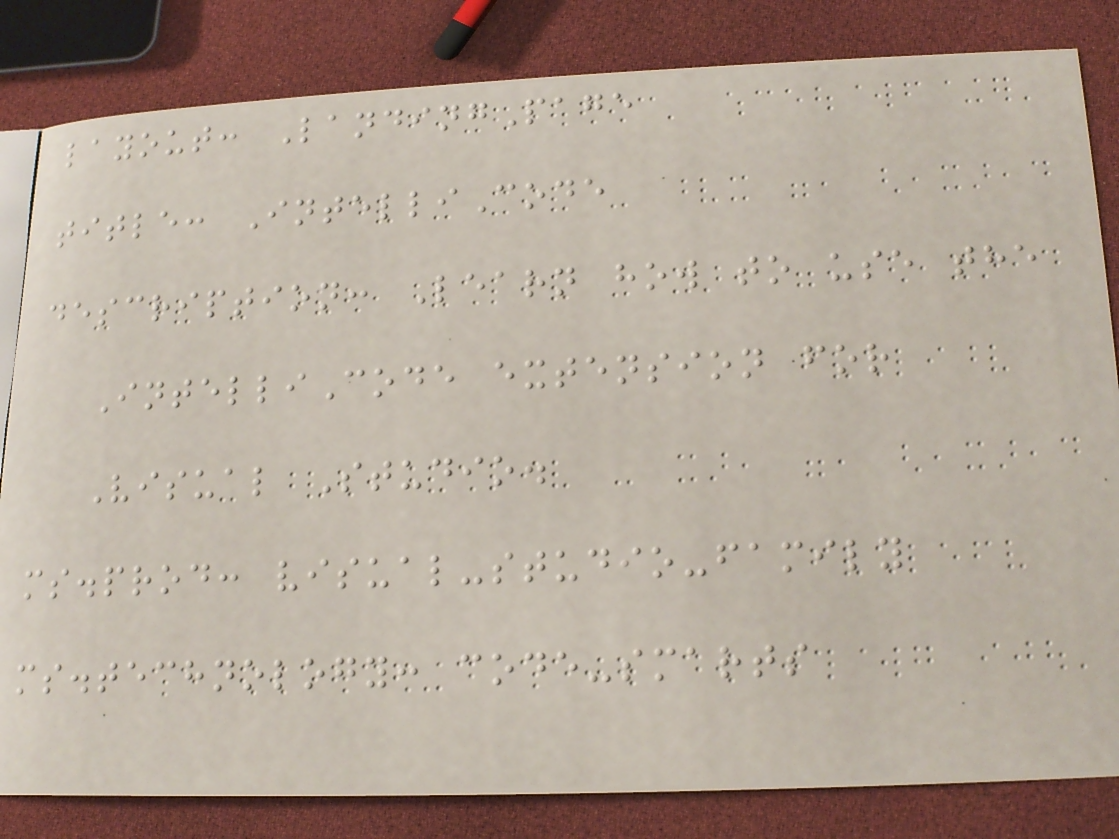layout: LandingPage
title: IntelliCode
description: Learn how to use the
IntelliCode extension for
Visual Studio.
ms.prod: visual-studio-family
ms.technology: code-smarts
